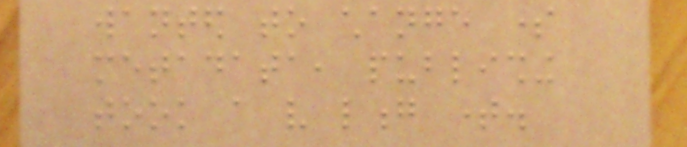wanted to change some
metadata, publishing
took a very long time.
